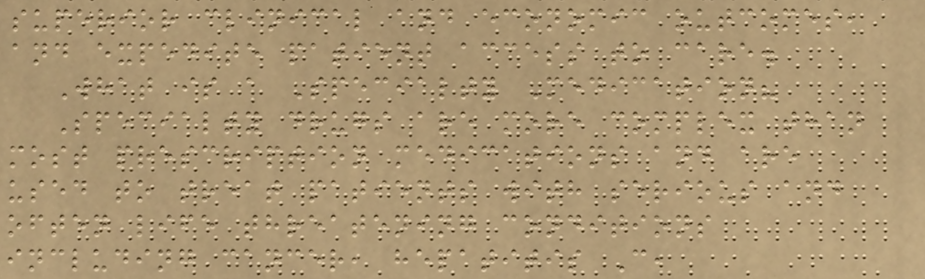superior clinical and economic outcomes,
and expedite patient access to care.
What is a Specialty Medication?
Specialty drugs are more complex than
most prescription medications and are
used to treat patients with serious and
often life threatening conditions
including cancer, hepatitis C,
